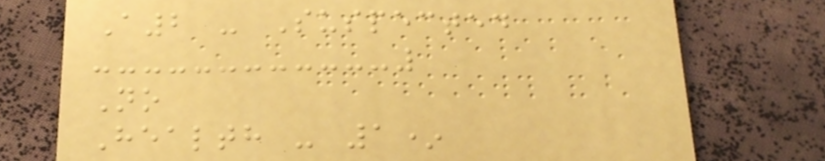A2 - Suspected
No
Health - 1*
